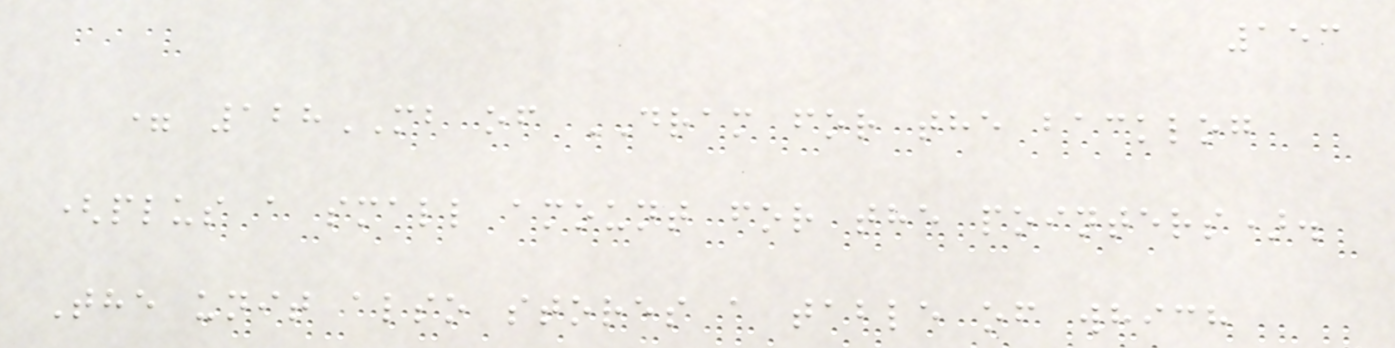153
= 128MB of DRAM for the backlog
(plus a small amount for the pointers).
The unit also stores a table of which
